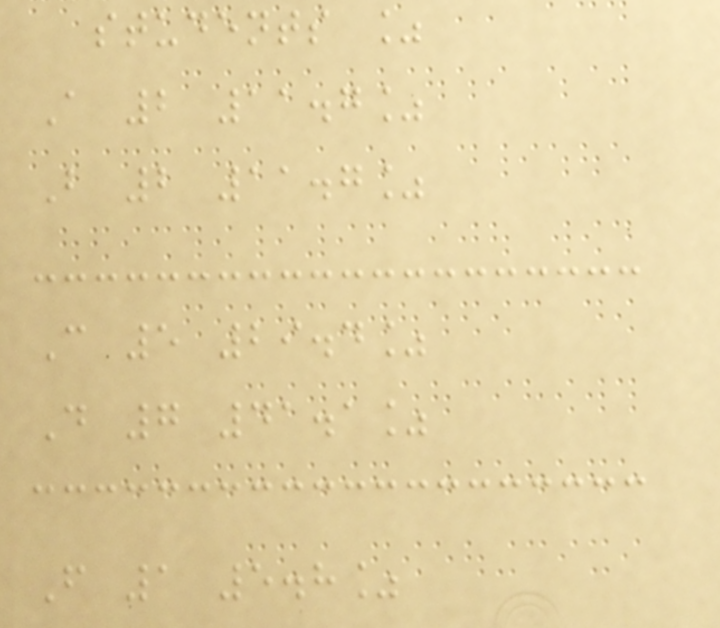students %
A 2 11.7%
B 2 11.7%
C 5 29.4%
D 7 41.1%
F 1 5.8%
